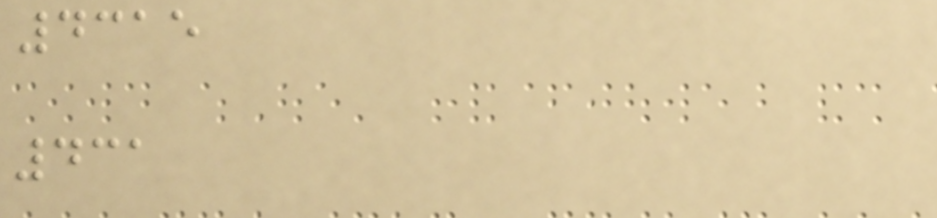4315
431
